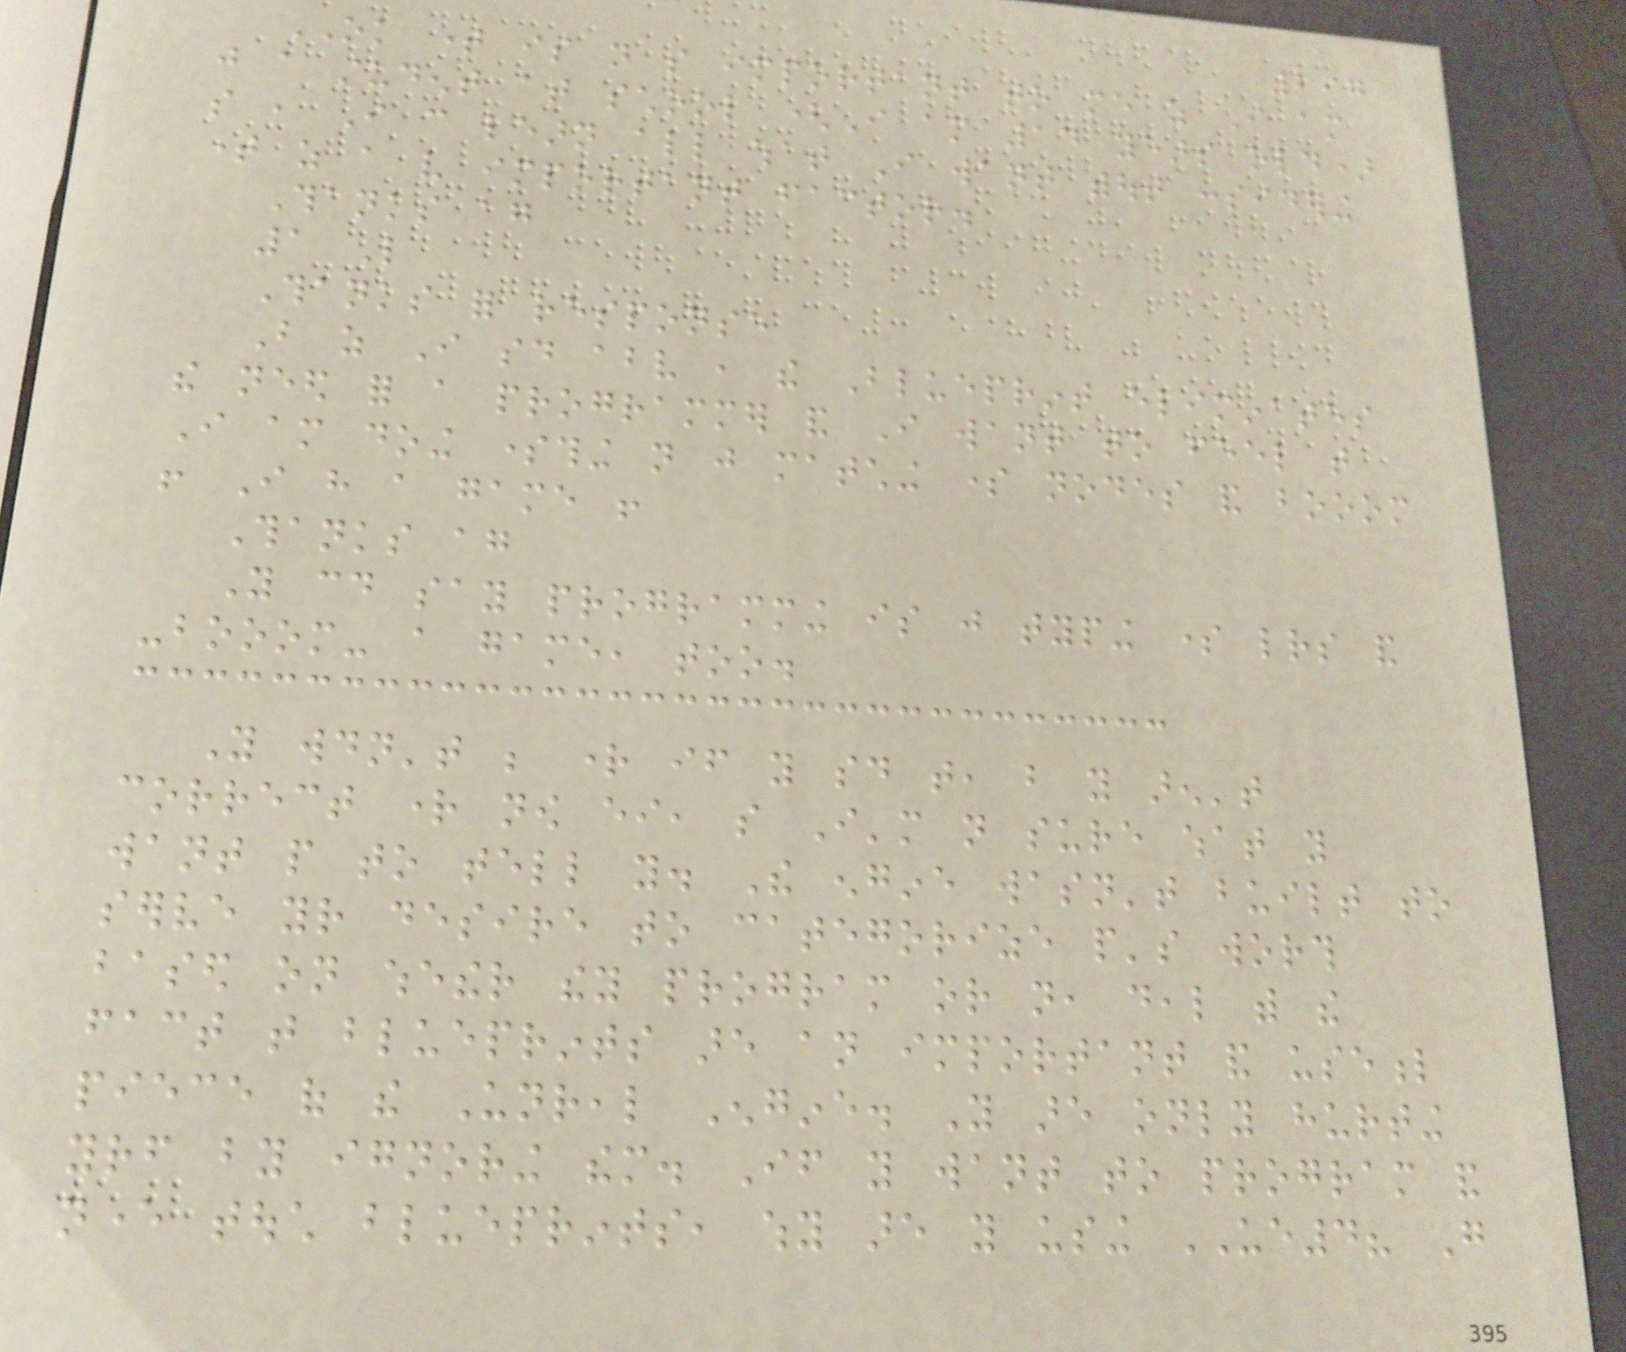297
OK time is not so important to me as I am
just a student at school (I am 14 years old)
so , I can learn all what I want without considering
time as a very important factor.
Thanks again
1 Like
Thanks for response
But as I said above , the Blueprint eliminates
the need for a programmer and I want to feel that
I am doing something not just matching some nodes and booom
! I have a game !
Thanks again
You could say programming is just typing some letters and
-booom- a game, too.
You wouldn't be right if you said that, but you aren't
correct right now either, so I'm not sure what you
want people to tell you. The engine wasn't built to
serve your desire to categorize people's worth
based on whether they program or not, deal with the
fact that blueprints are an important and useful
piece of the Unreal Engine. You are only hurting
yourself by ignoring them. If you want to program and
never touch blueprints, why are you using UE4? Go
